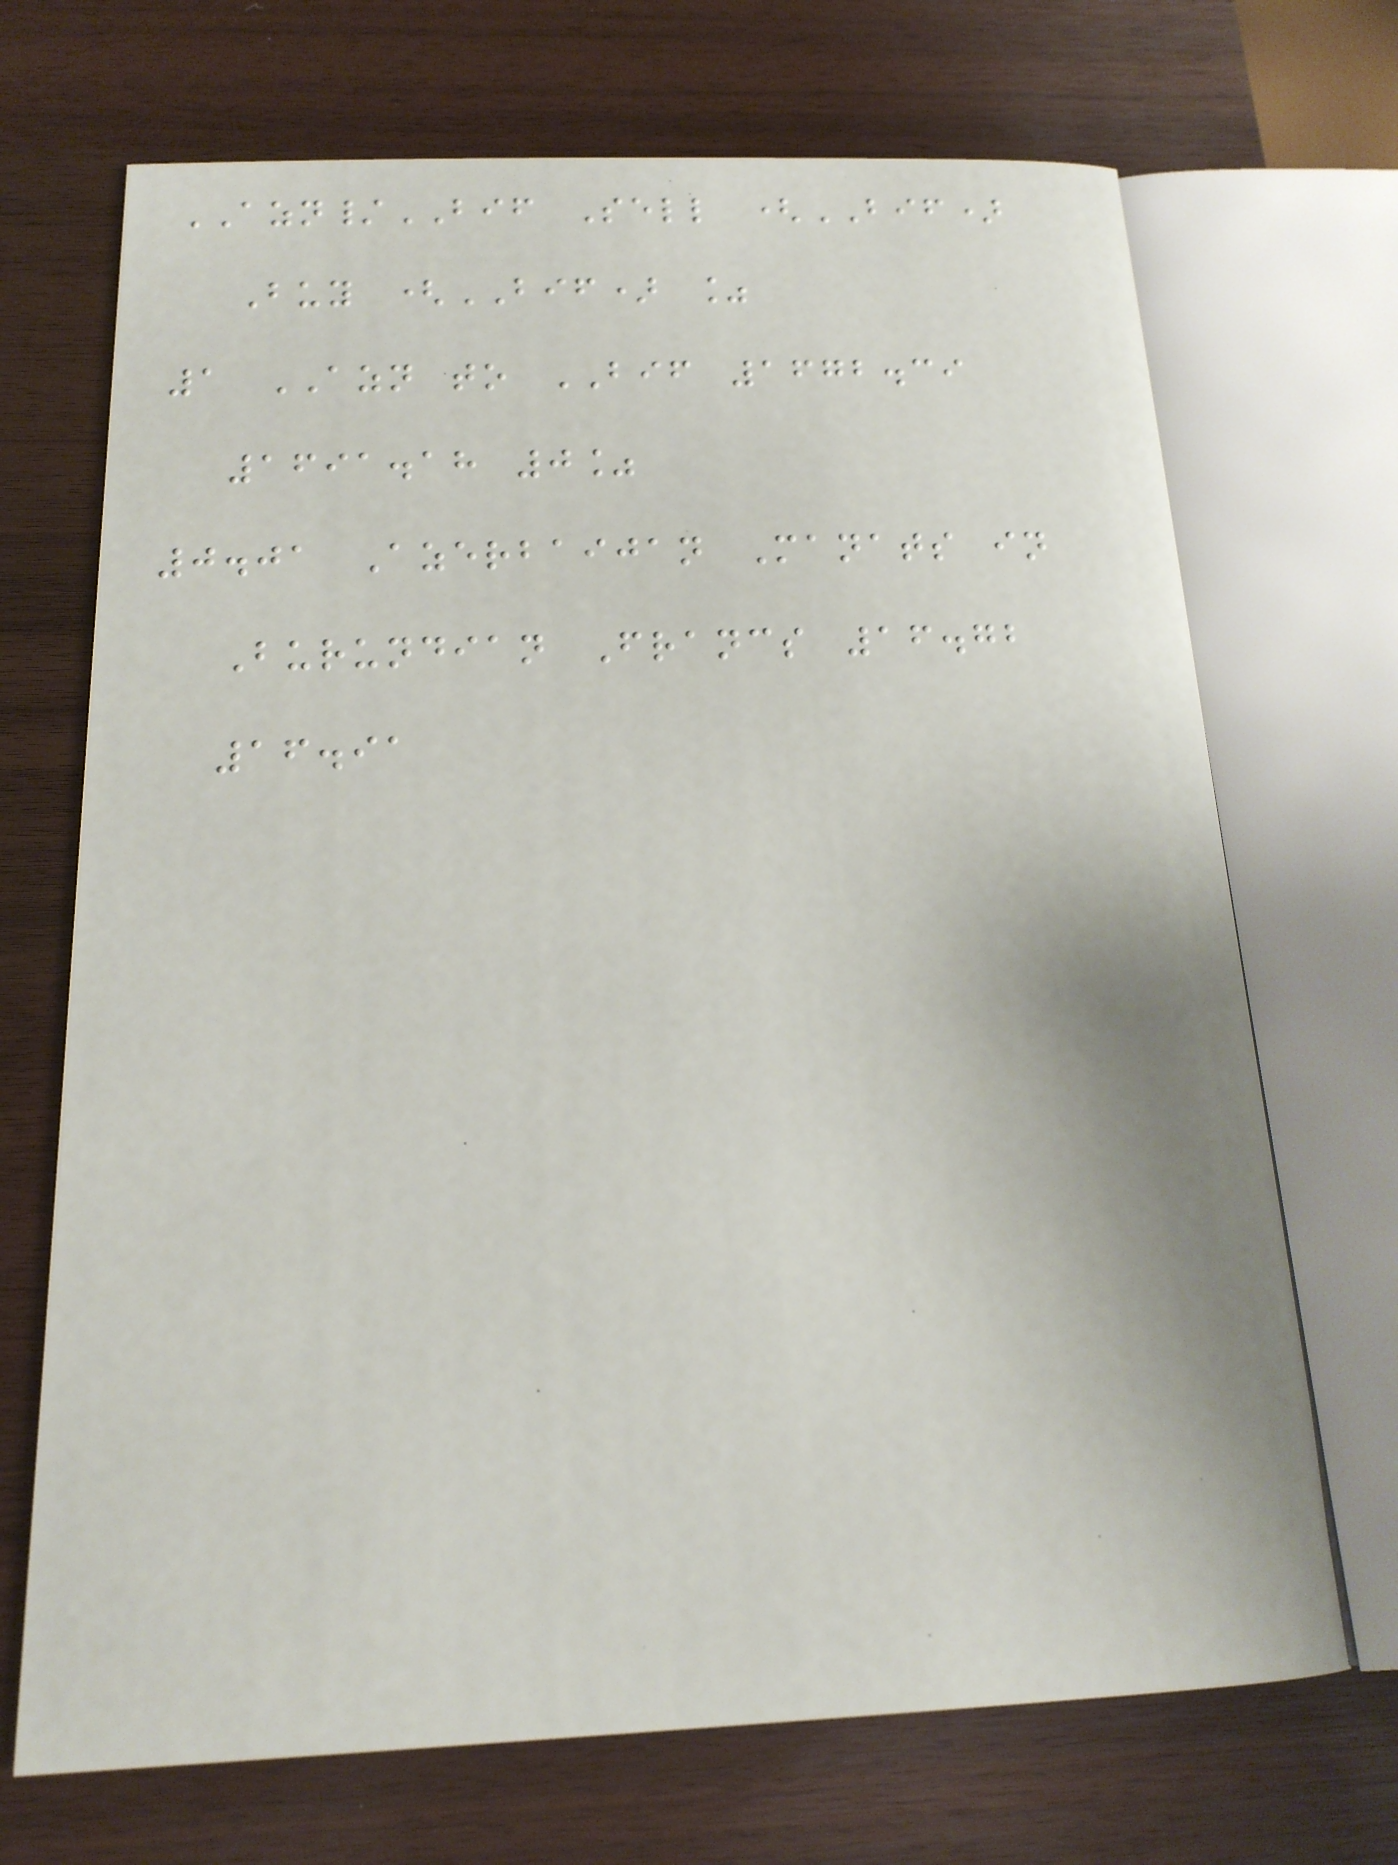AZN/BIF Sell (BIF)
Buy (BIF) %
1 AZN to BIF 1672.39
1691.18 0%
0.01 Azerbaijan Manats in
Burundian Francs 16.72
16.91
